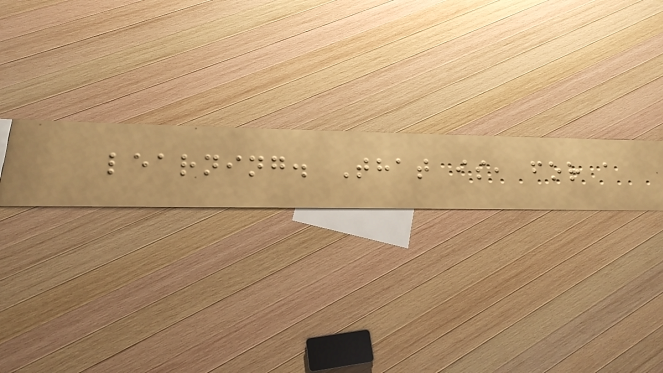learning. That is, for a
